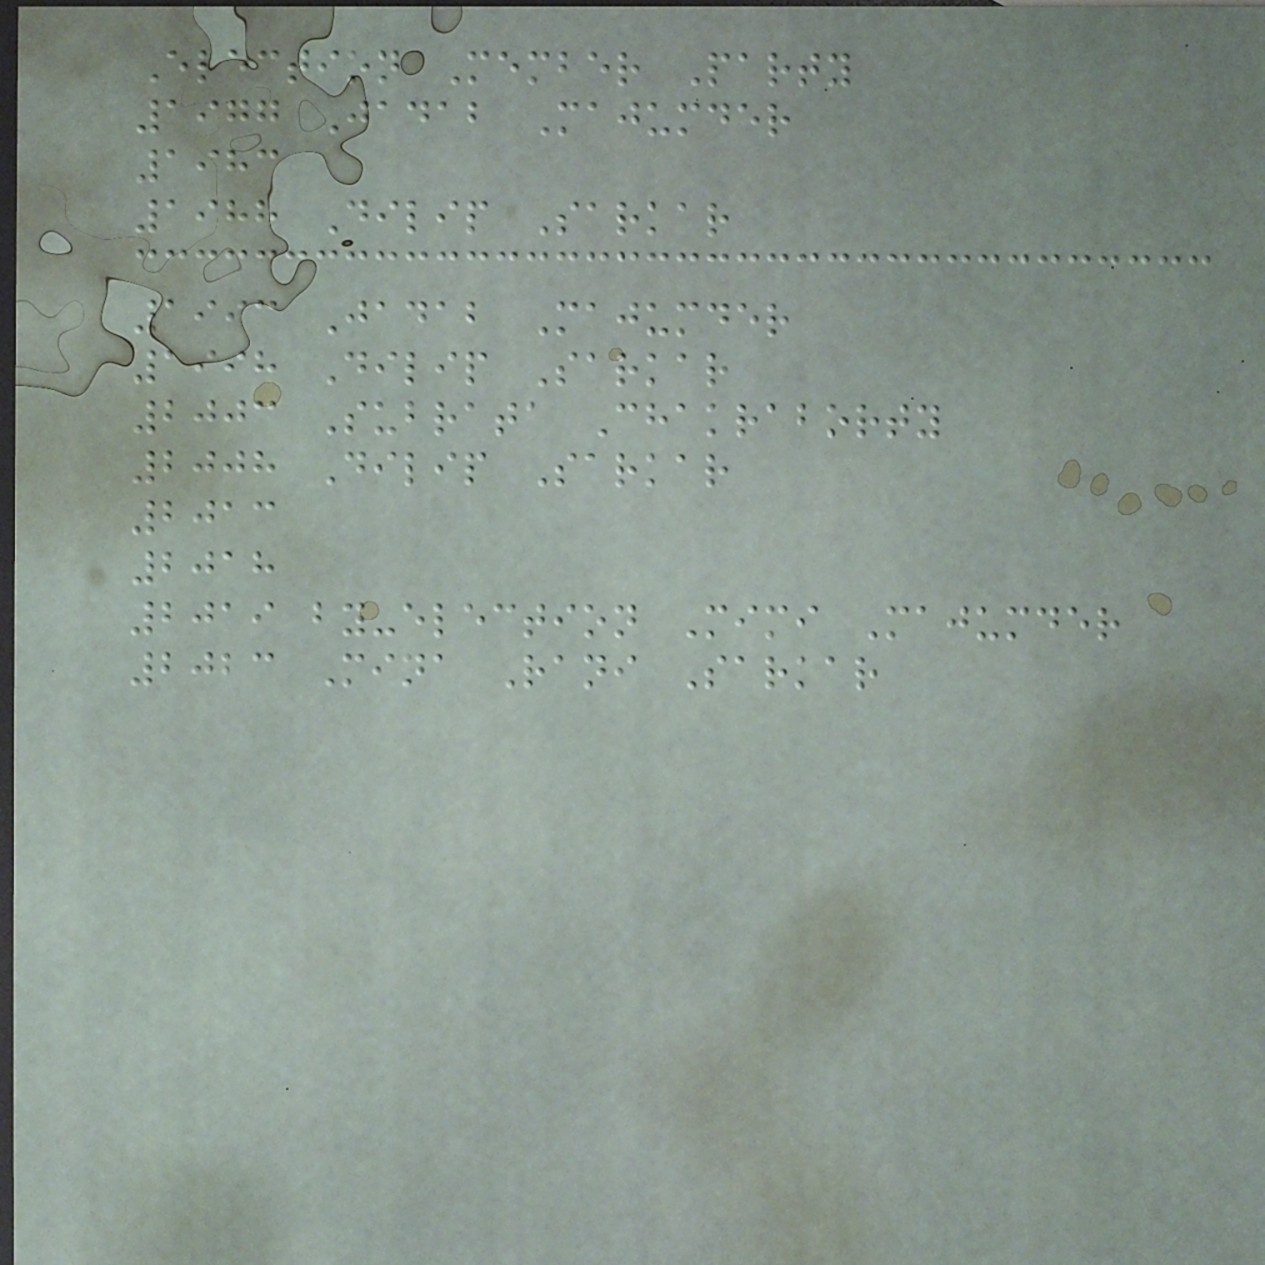Election Member Party
1977 Jadab Majumder
1983
1988 Dilip Sarkar
1993 Jadab Majumder
1998 Dilip Sarkar
2003 Subrata Chakraborty
2008 Dilip Sarkar
2013
2018
2019 by-election Mimi Majumder
2023 Mina Rani Sarkar
